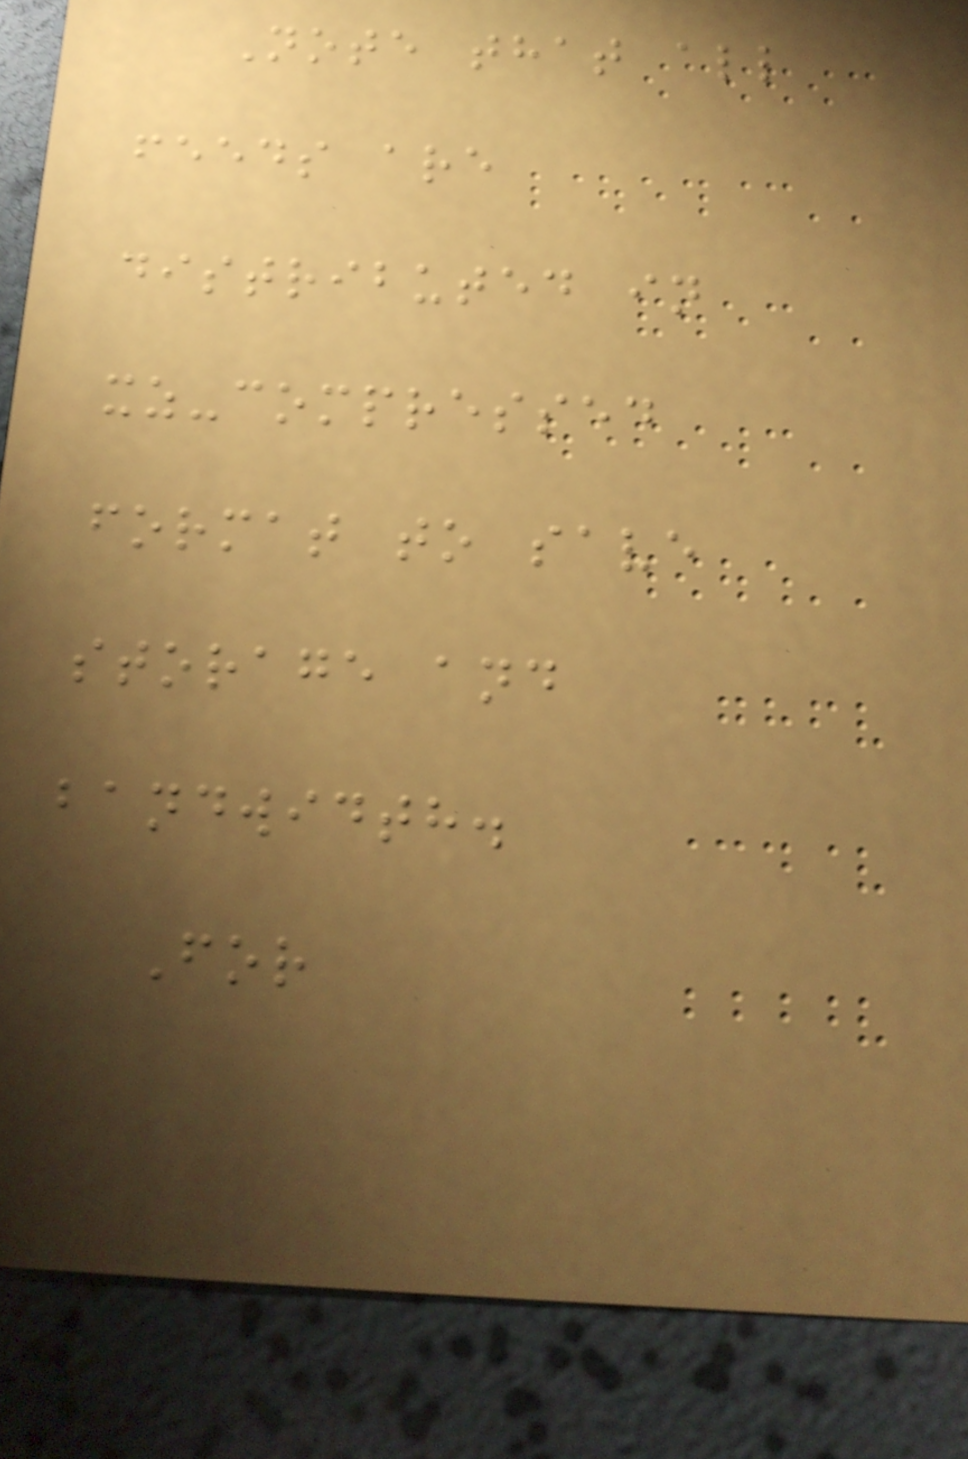Note that all
feeds are
distributed in
xz-compressed
format to save
storage and
bandwidth.
For
